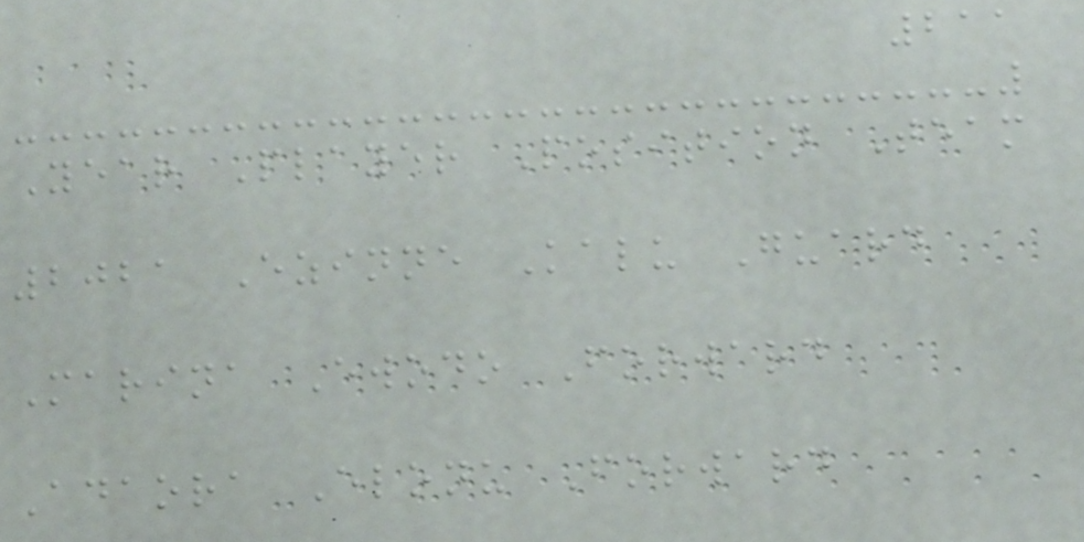211
Year Player Position Team
2021 Ezinne Kalu Guard
Marina Ewodo Forward
Adaora Elonu Forward
